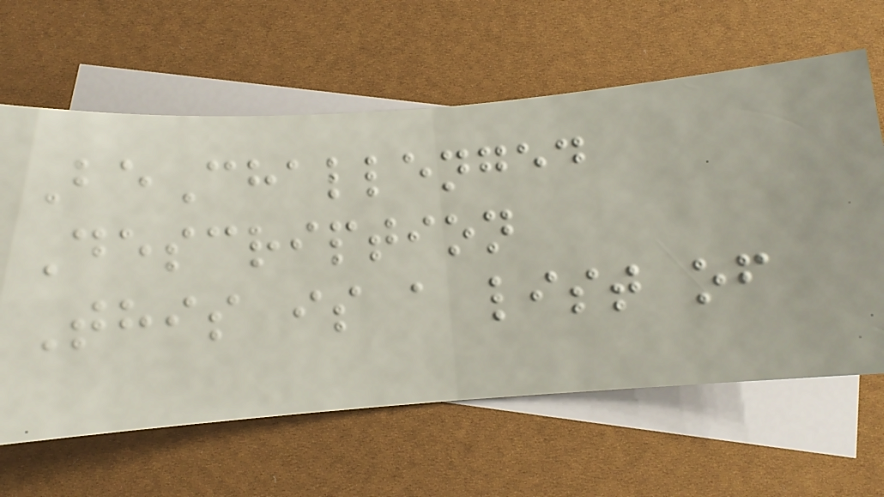BeChallenged
Description
This is a list of
